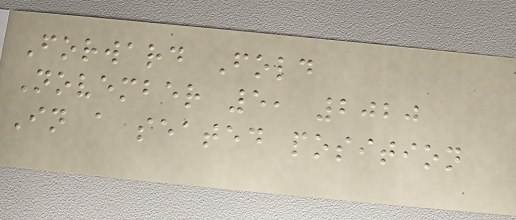Forward Fold
November 5, 2020
In a seated position
